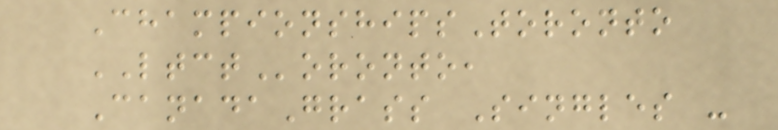ChampionshipsToronto
LTCToronto,
CanadaGrass Singles -
